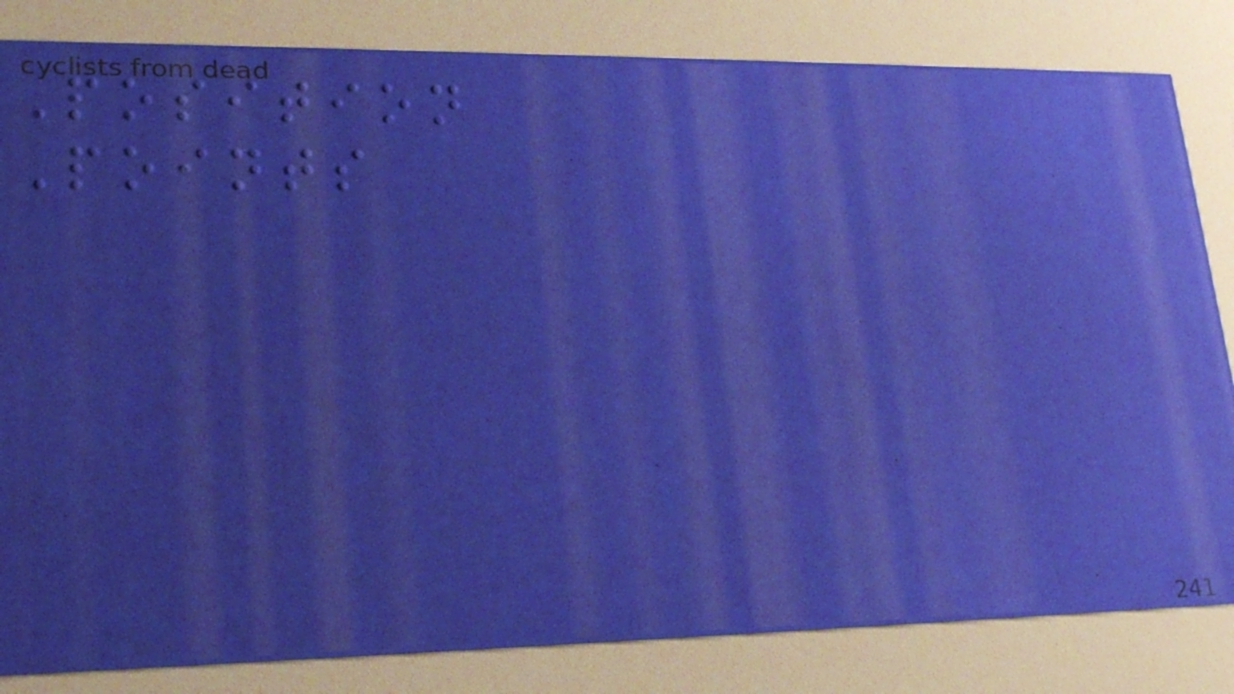Position
Points
